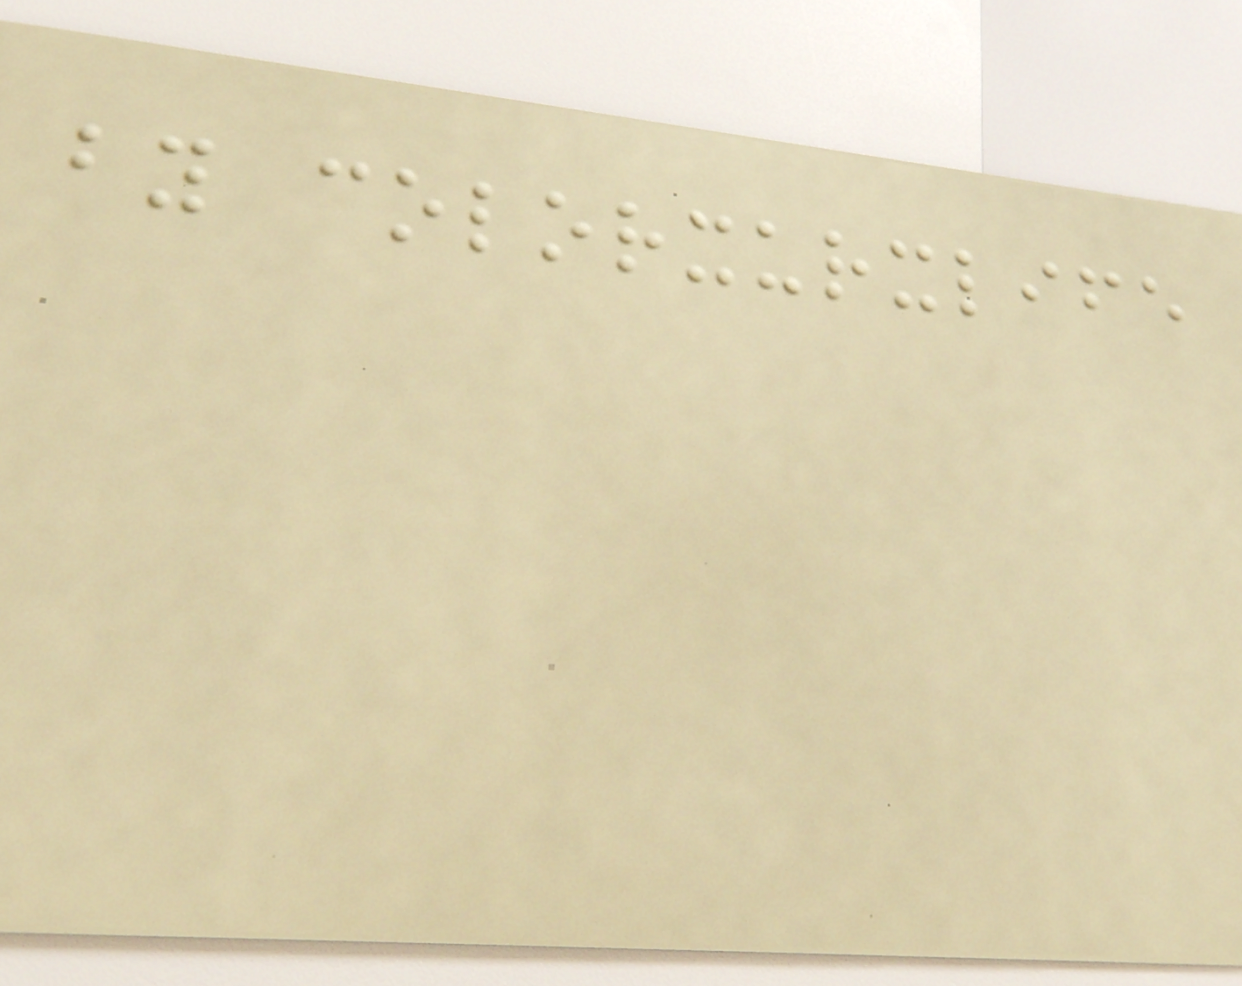by colorxurxlife
